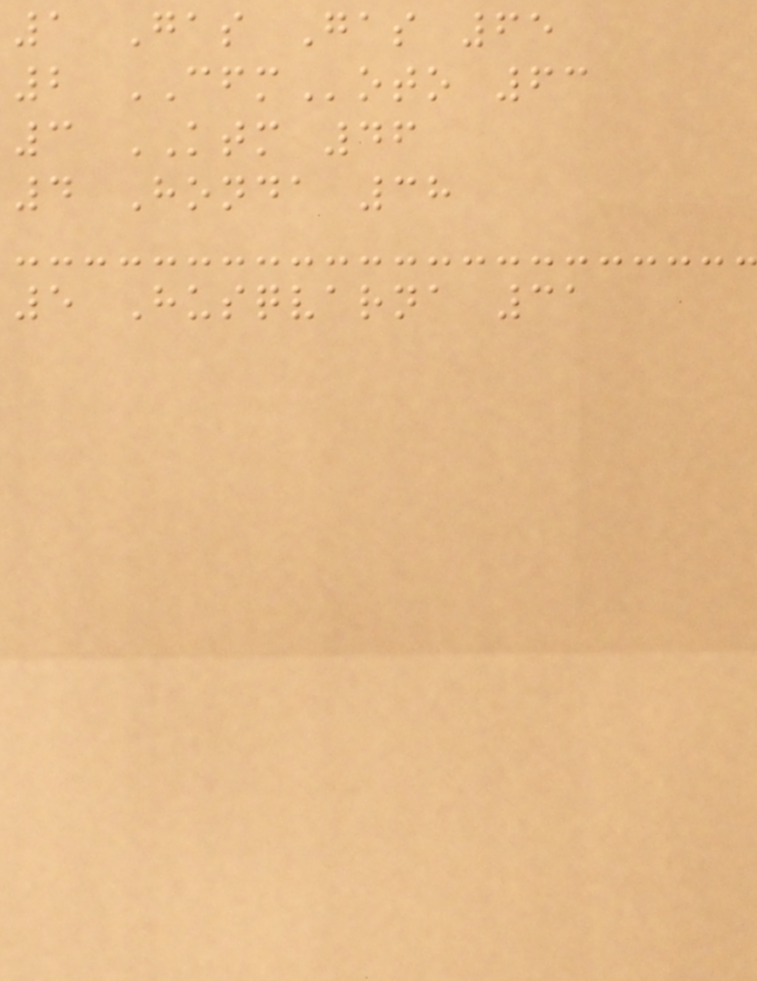1 Gas Gas 65
2 CFMoto 63
3 KTM 46
4 Honda 38
5 Husqvarna 31
